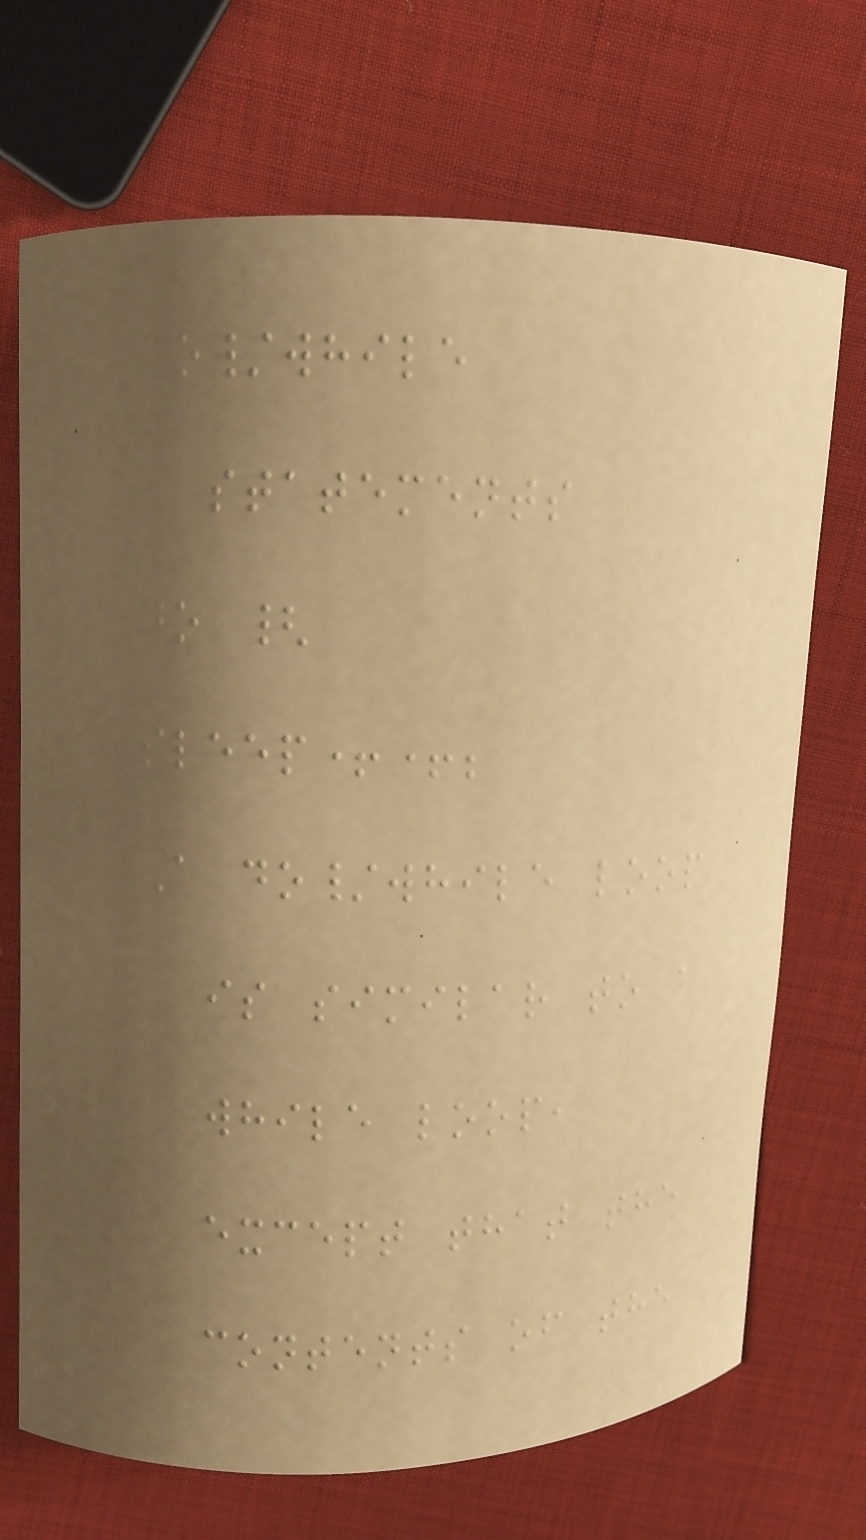do/while
statements
do {
sleep++;
A do/while loop
is similar to a
while loop,
except that the
contents of the
